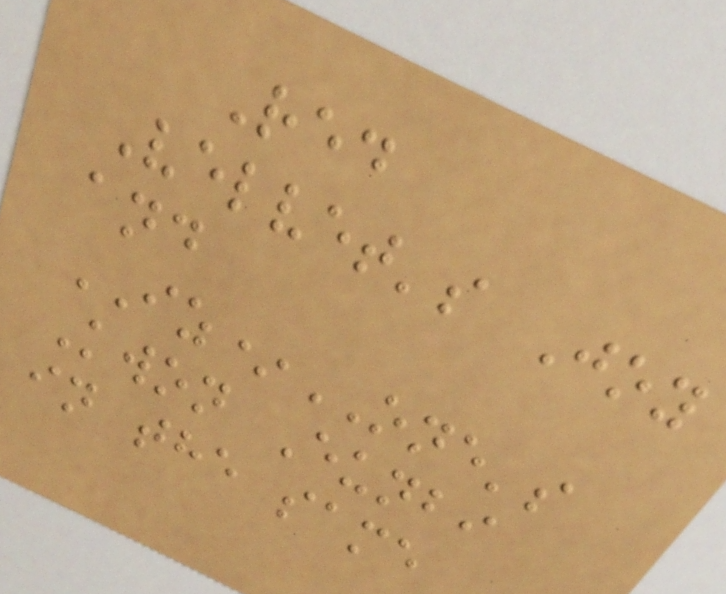Red
Velvet's Joy
and
IZ*ONE's
Kwon Eunbi
in the same
